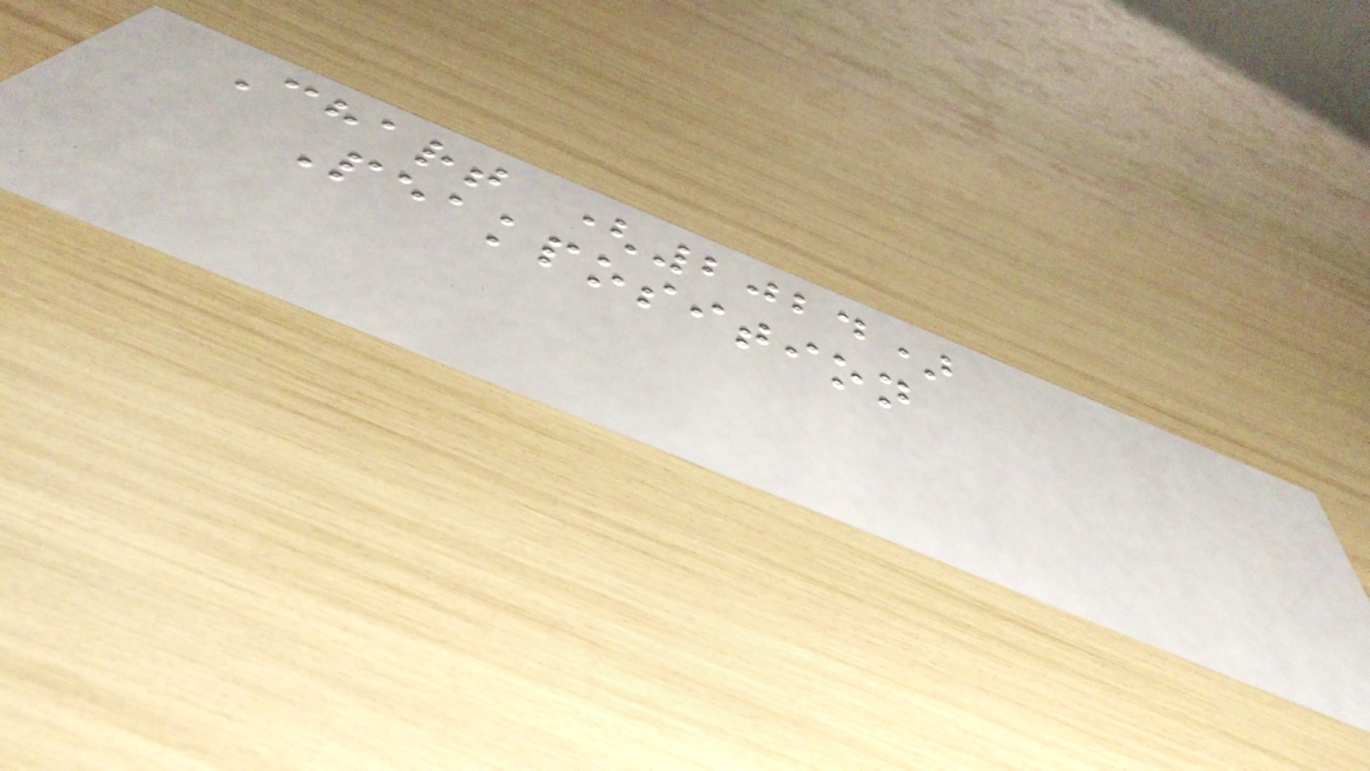Chart (2024)
Peakposition
